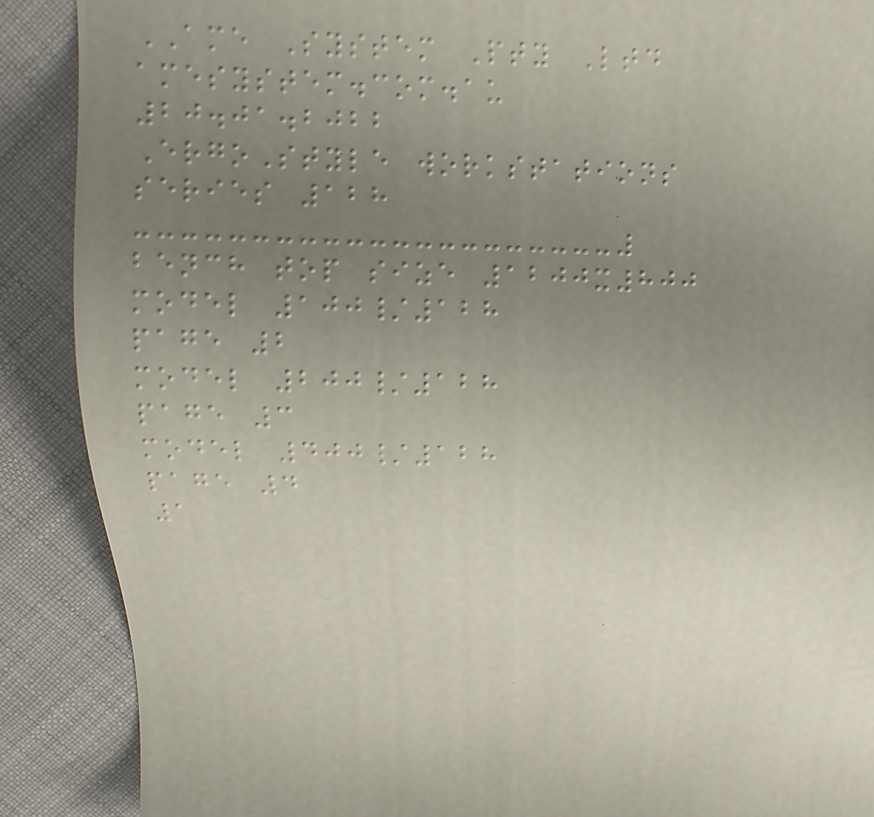AME System Pty Ltd
amesystem.com.au
20.01.2022
ErgoStyle workstations
series 128
bench top size 1200x800
model 100/128
page 2
model 200/128
page 3
model 400/128
page 4
1
